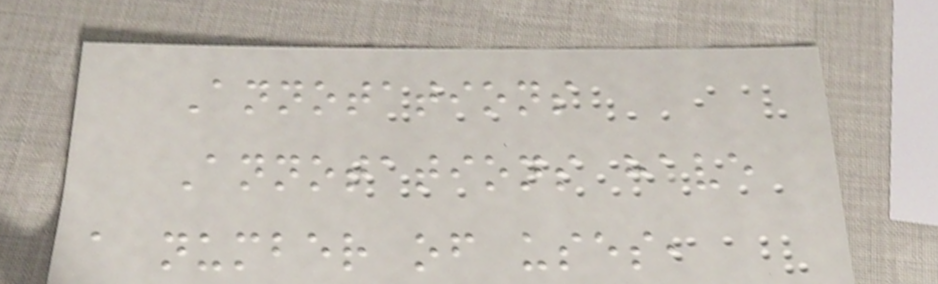Annotations
Annotations have
a number of uses,
